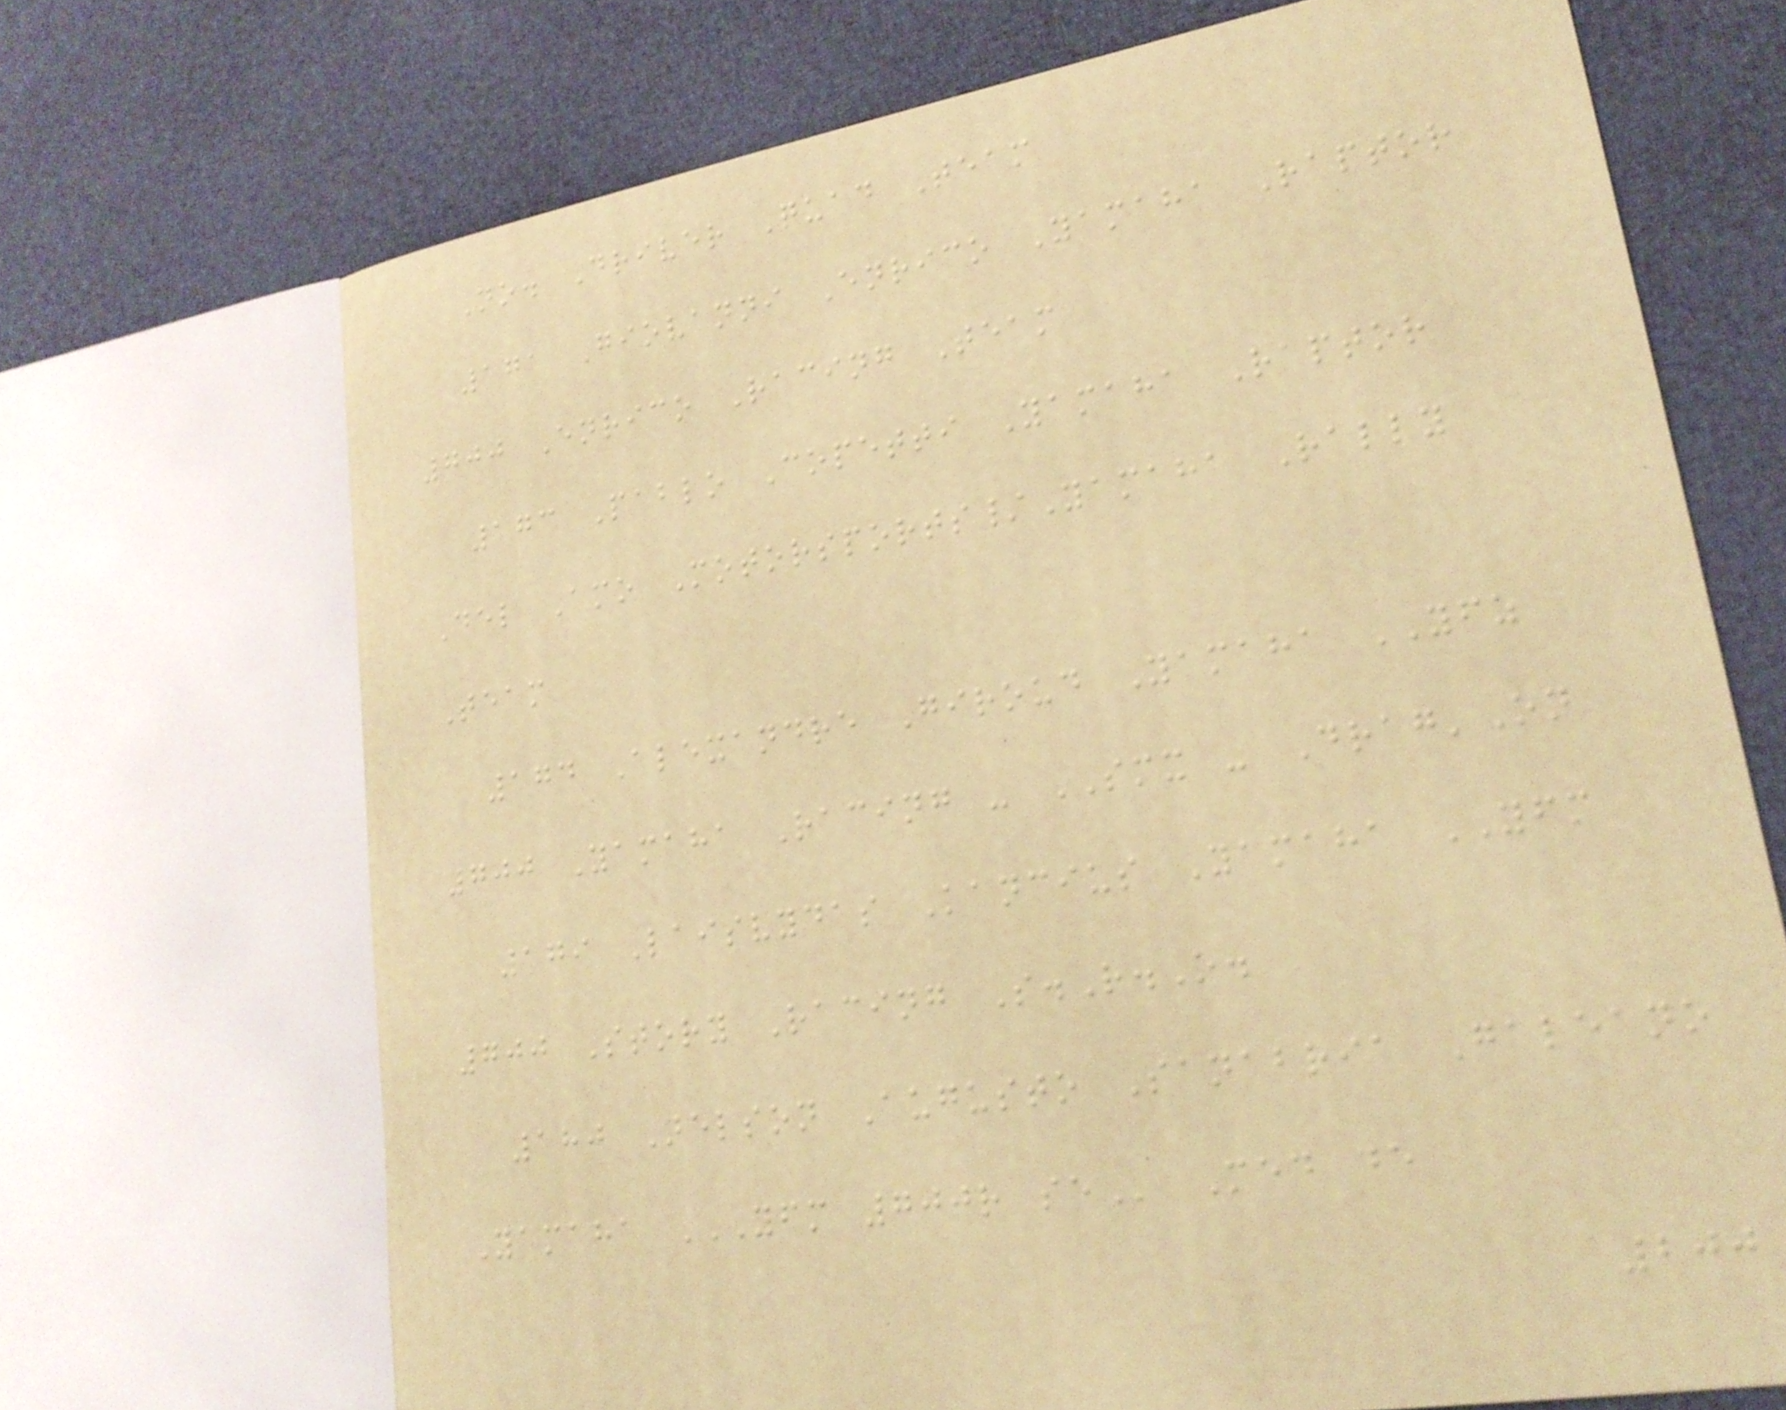No. Driver Quad Team
171 Giovanni Enrico Yamaha Raptor
700 Enrico Racing Team
173 Pablo Copetti Yamaha Raptor
Del Amo Motorsports/Yamaha Rally
Team
174 Alexandre Giroud Yamaha YFZ
700 Yamaha Racing - SMX - Drag'On
179 Laisvydas Kancius Yamaha YFM
700 Story Racing S.R.O.
180 Nelson Augusto Sanabria Galeano
Yamaha YFM 700R SE Med de
200
